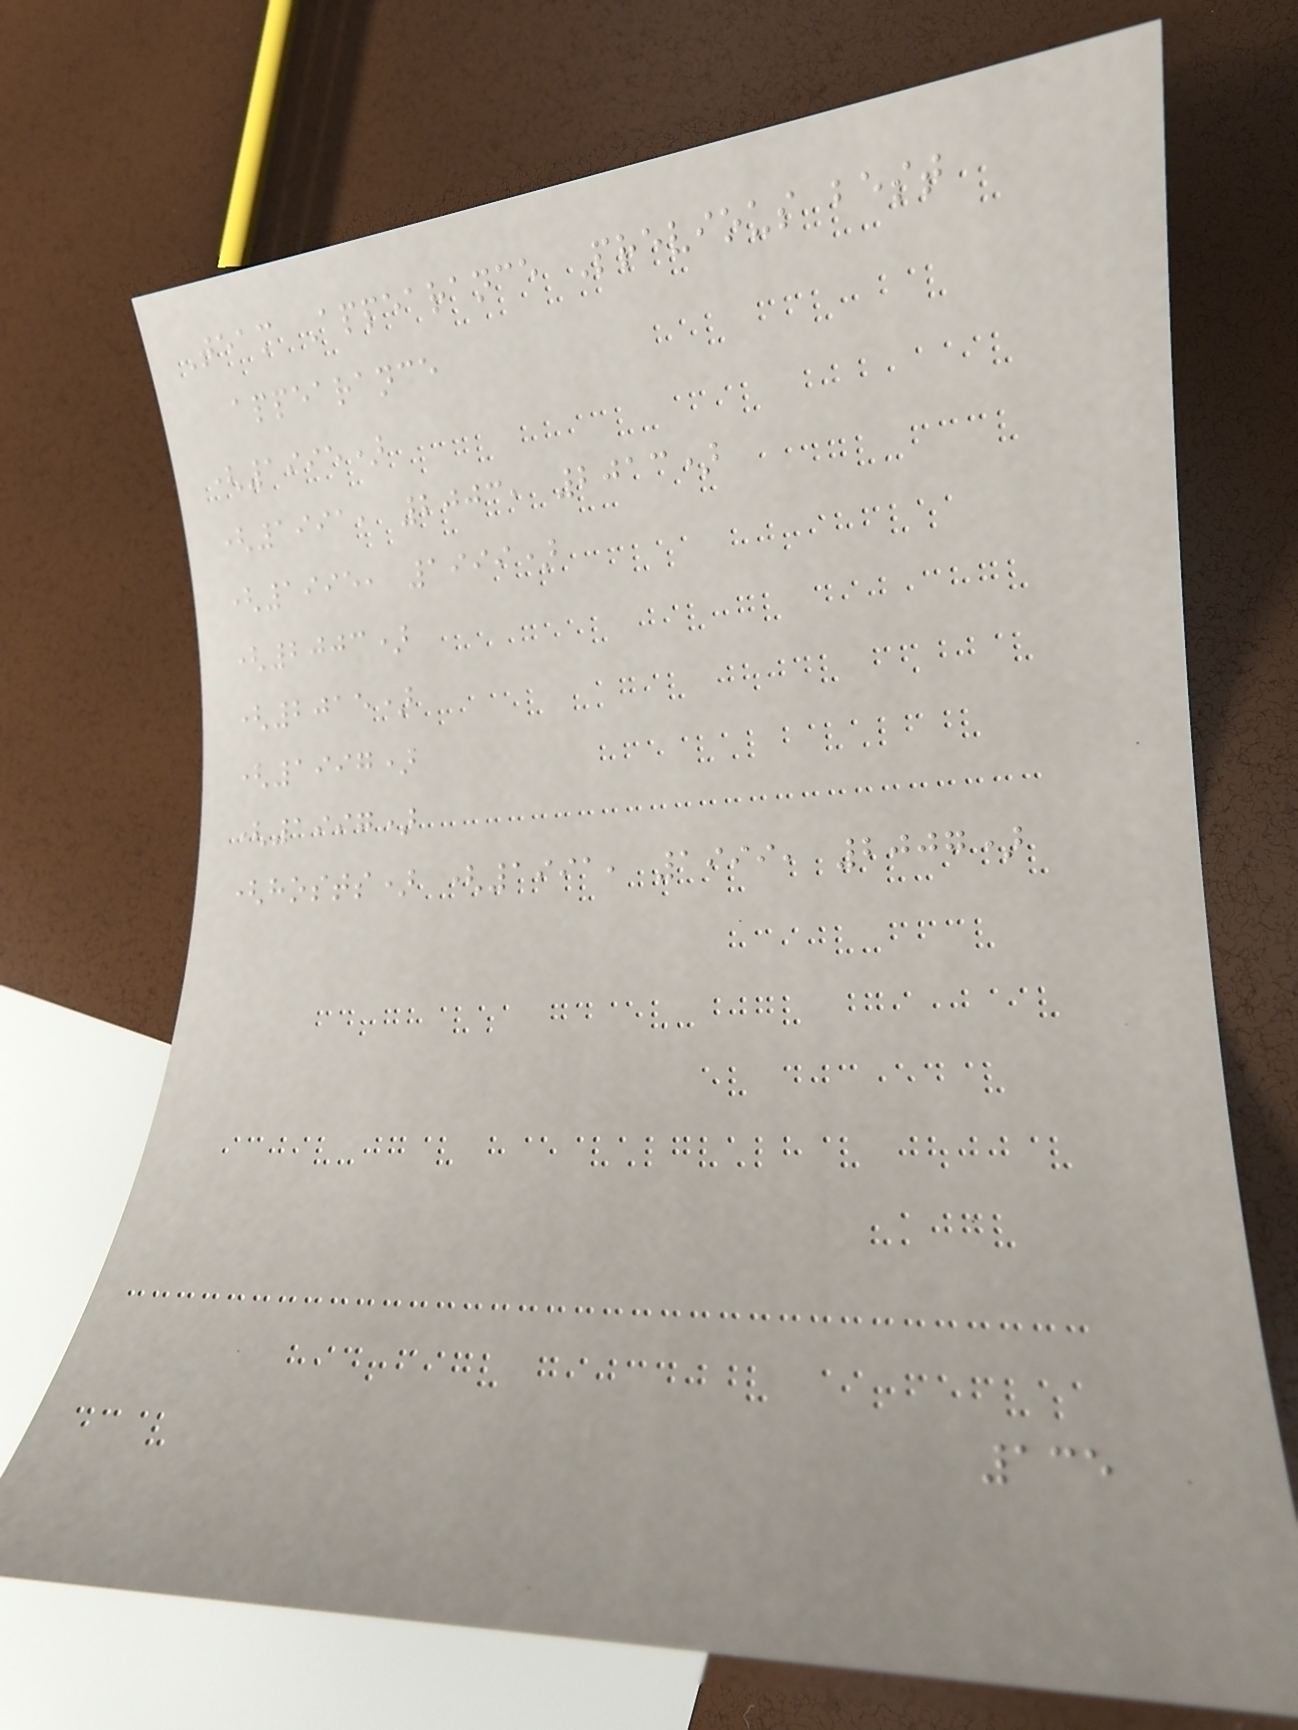Team Appearance Previous best
appearance
(1995)
(1991, 2003, 2013)
(1995, 1999)
(2003)
(2015)
(1997)
(1997)
(hosts) (1991, 1999, 2007)
135
